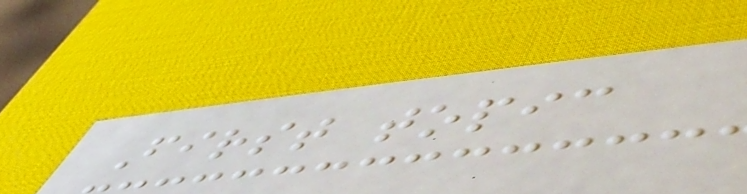First topic
